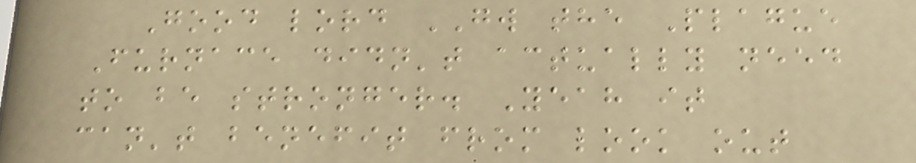Good lord GW the Plague
Furnace didn't actually need
to be stronger. Yeah it
can't benefit from look out
